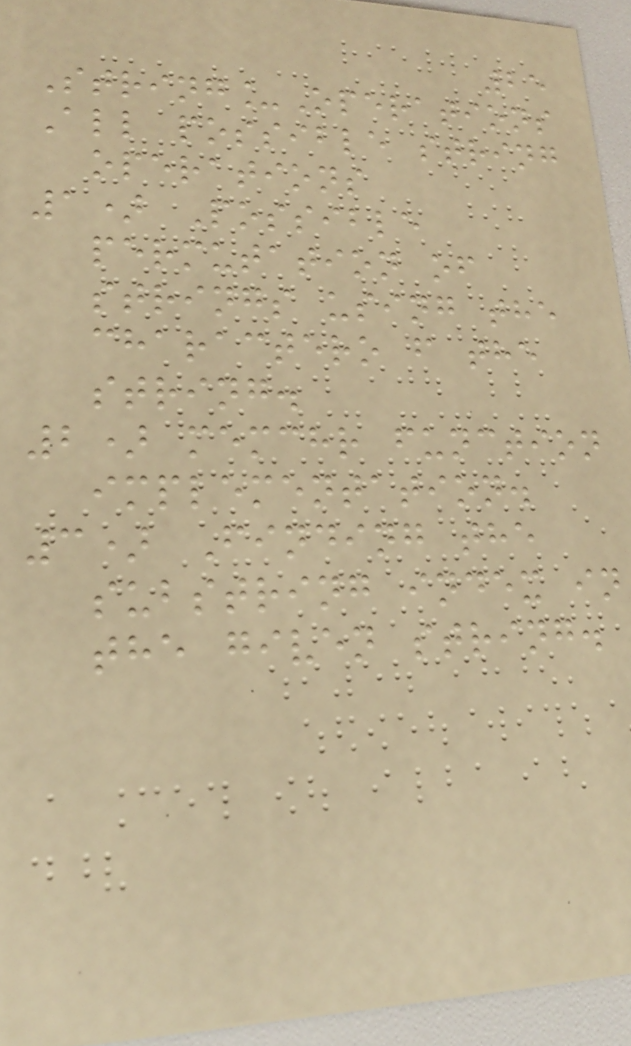25
String_Operations
All possible string
operations
1) Possible
permutation of
strings using the
charactero f the
string.
2) memchr function
implementation.
3) Finding the
substring index in
the given string.
